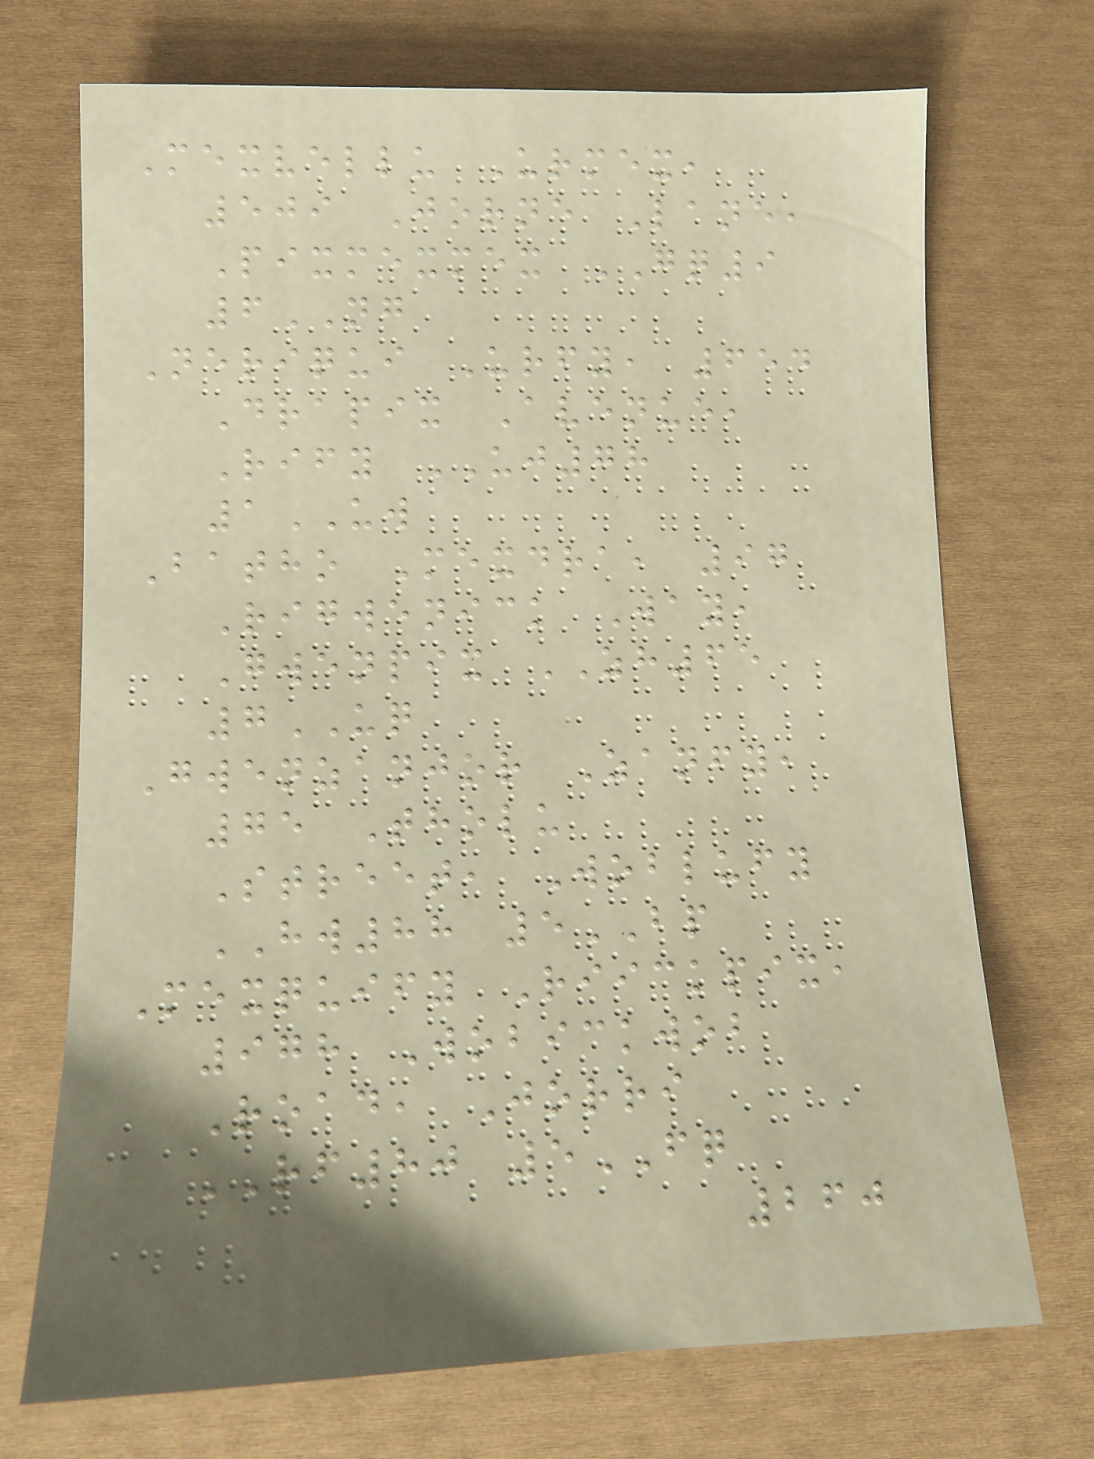Mexvellu Urmex,
509 Jorne Lane,
Pixmexmex GQ9
6NG
Neriqui Urfy, 654
Drapix Avenue,
Rify UJ78
1UW
Batho Mexdra, 97
Rigwenick Way,
Gwenpix ZH65
7UQ
Gwenzanjor Zanfy,
75 Tholu
Street, Woblufy
HW88 5BP
Mexquify Riickpix,
978 Wobickwob
Road, Jorri
RF80 5FQ
260
